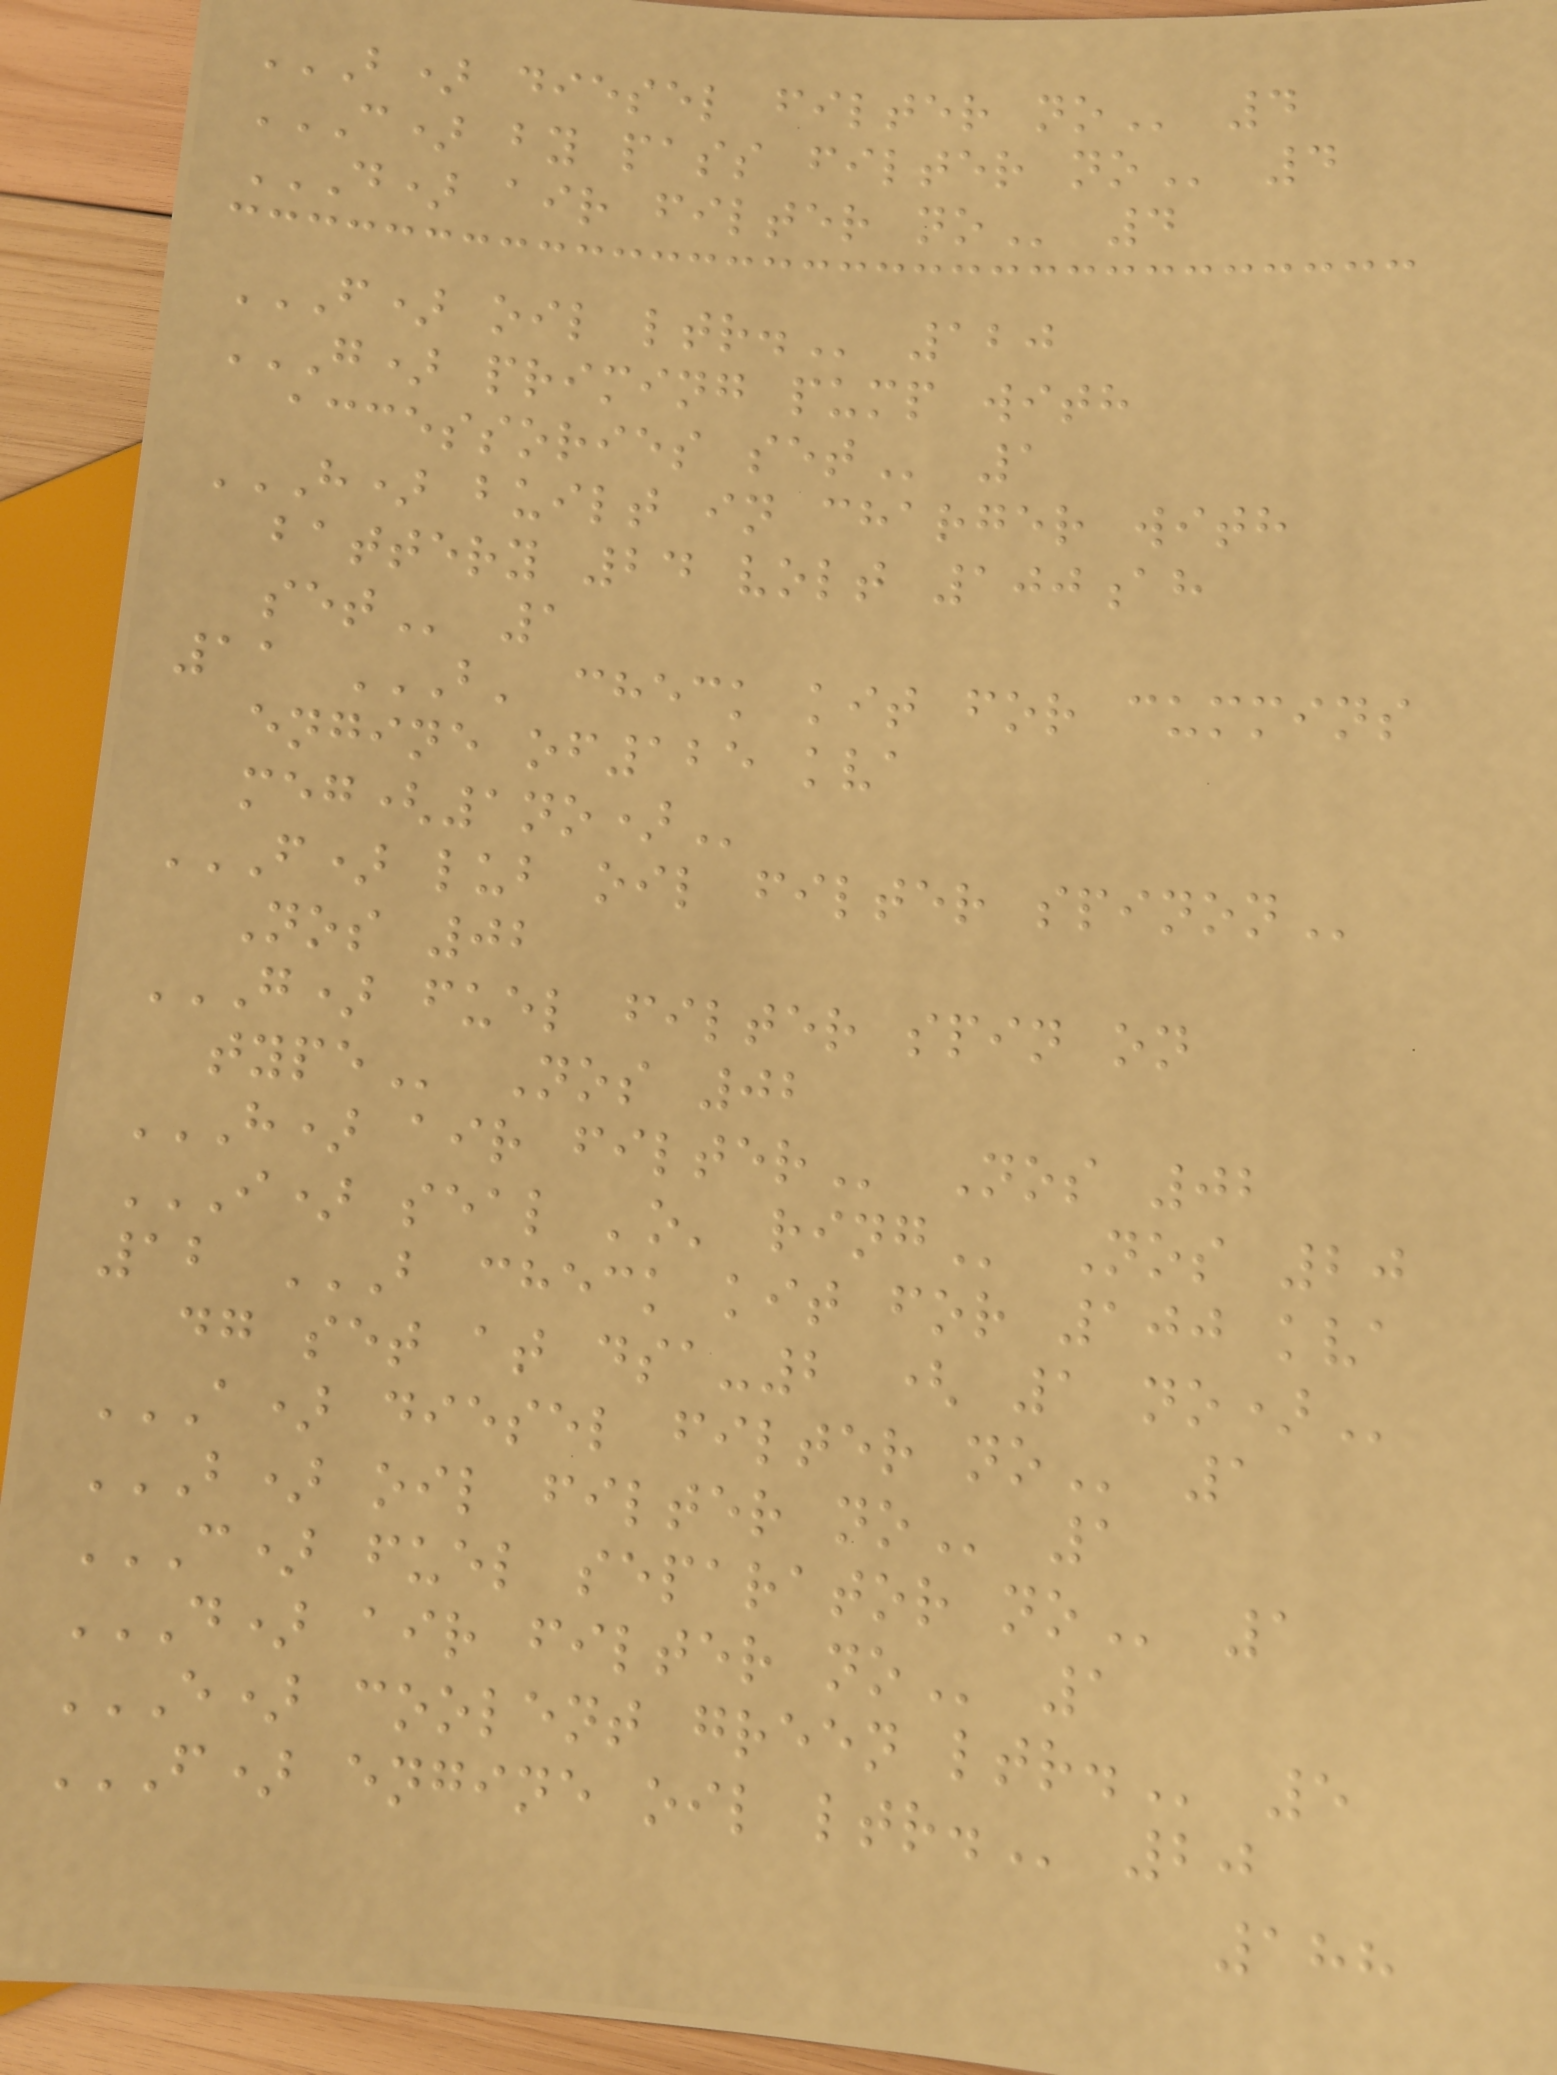B) DIESEL FILTER NO 4
C) BY PASS FILTER NO 4
D) AIR FILTER NO 4
F) OIL LTR. 120
G) PRIMING PUMP WITH
ACCESSORIES SET 1
H) BUILT IN CHARGER WITH
BATTERY 24 VOLT 100AH
SET 1
11 B' CHECK KIT FOR CUMMINS
ENGINE OF125 KVA
MEG(1NO)
F) LUB OIL FILTER SPINON
Nos 02
G) FUEL FILTER SPIN ON
TYPE Nos 02
H) AIR FILTER Nos 02
I) SEAL 'O' RING Nos 20
12 B CHECK KIT FOR 100 KVA
DG SET AT DSA-2 ( 1 NO)
A) DIESEL FILTER NO 1
B) OIL FILTER NO 1
C) FUEL SEPARATOR NO 1
D) AIR FILTER NO 1
E) COOLENT GREEN LTR. 5
F) ENGINE OIL LTR. 20
188
